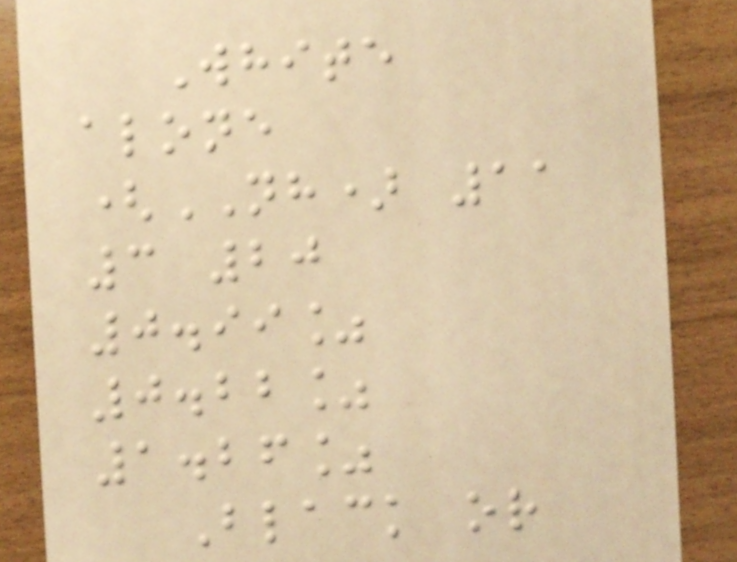White
alone
(NH) 11
3 20
0.99%
0.22%
1.26%
Black or
